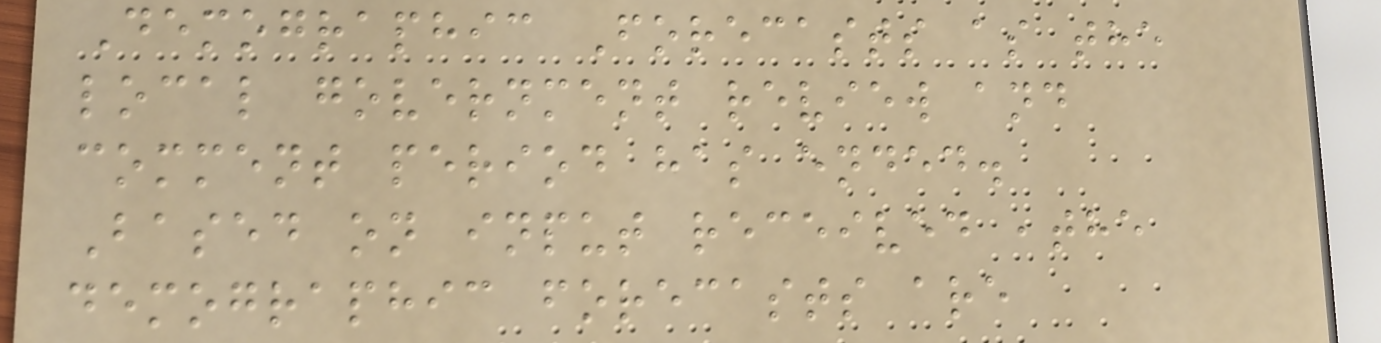Demographic Forecasts as the
local government review and
comment period has ended.
Based on input received ,the
demographic forecasts are
